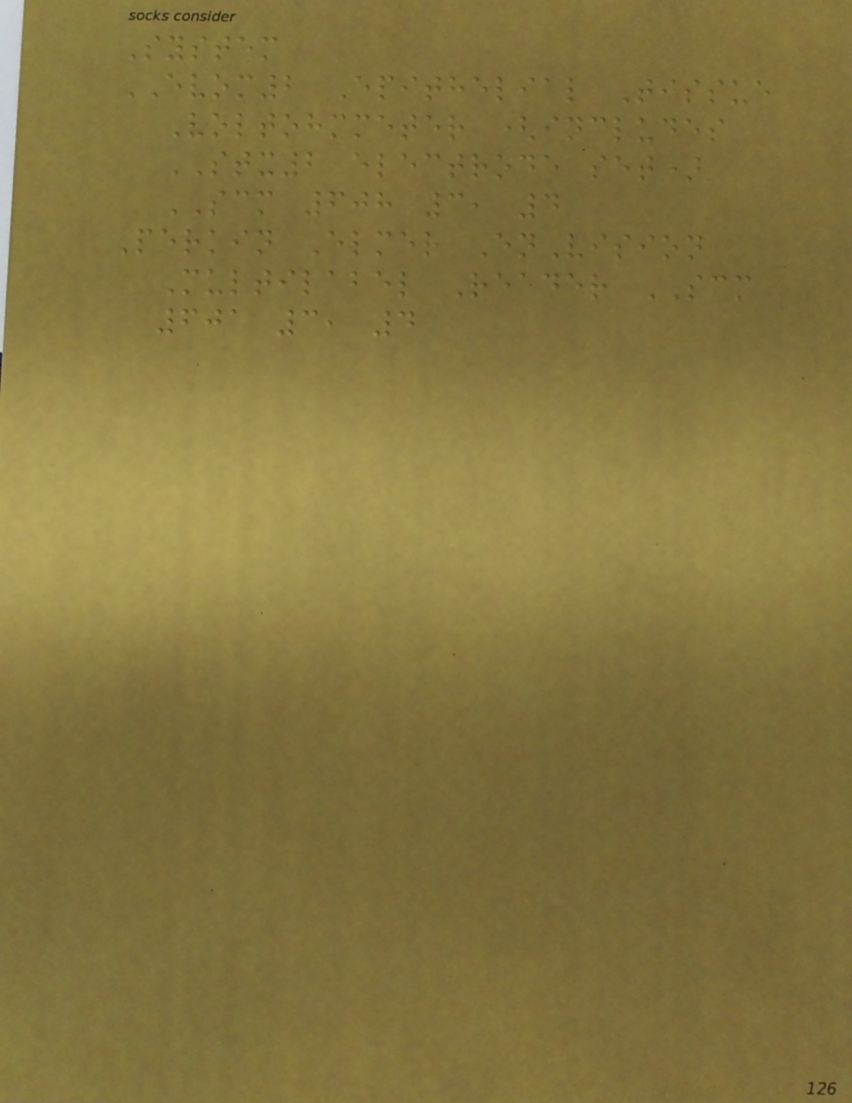System
EVOM2 Epithelial Tissue
Voltohmmeter (includes
STX2 electrode set)
SCM 608 3, 4
Perkin Elmer EnVision
Multilabel Reader SCM
601 3, 4
